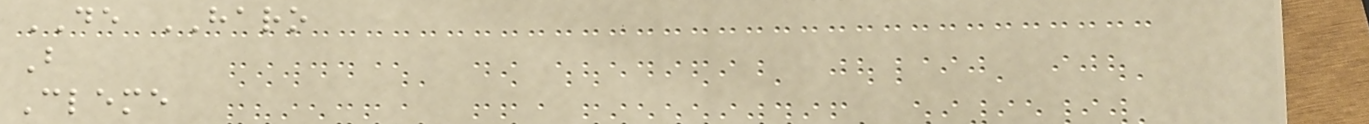DE HARO
B
Cleme
